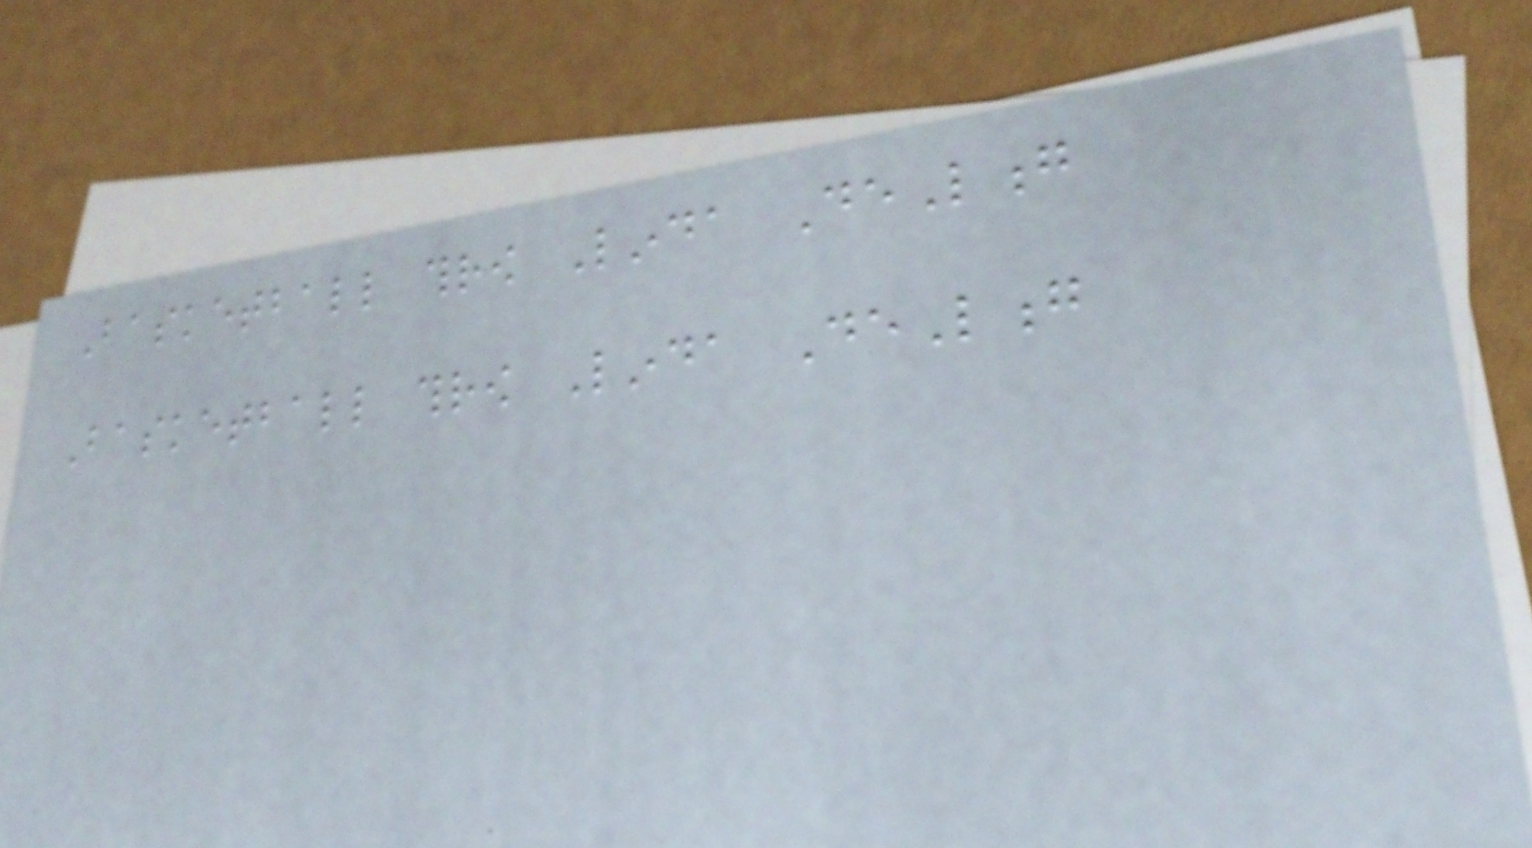Basketball throw Linda DeLong
Basketball throw Linda DeLong
